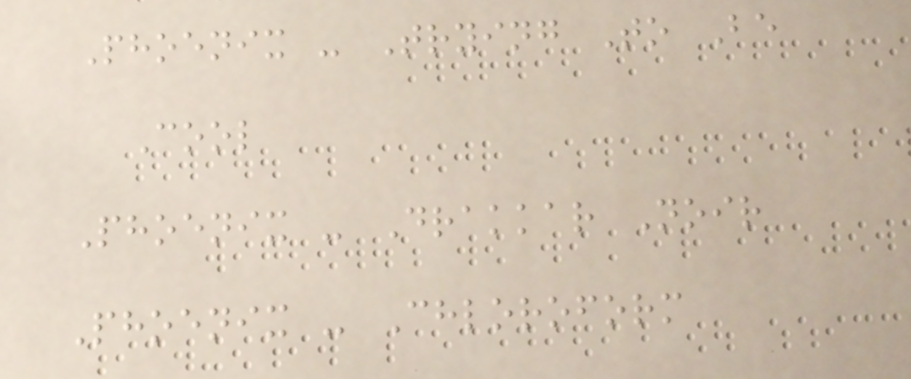Phoenix - Trying To Be
Cool
Phoenix - Drakkar Noir
Phoenix - Chloroform
